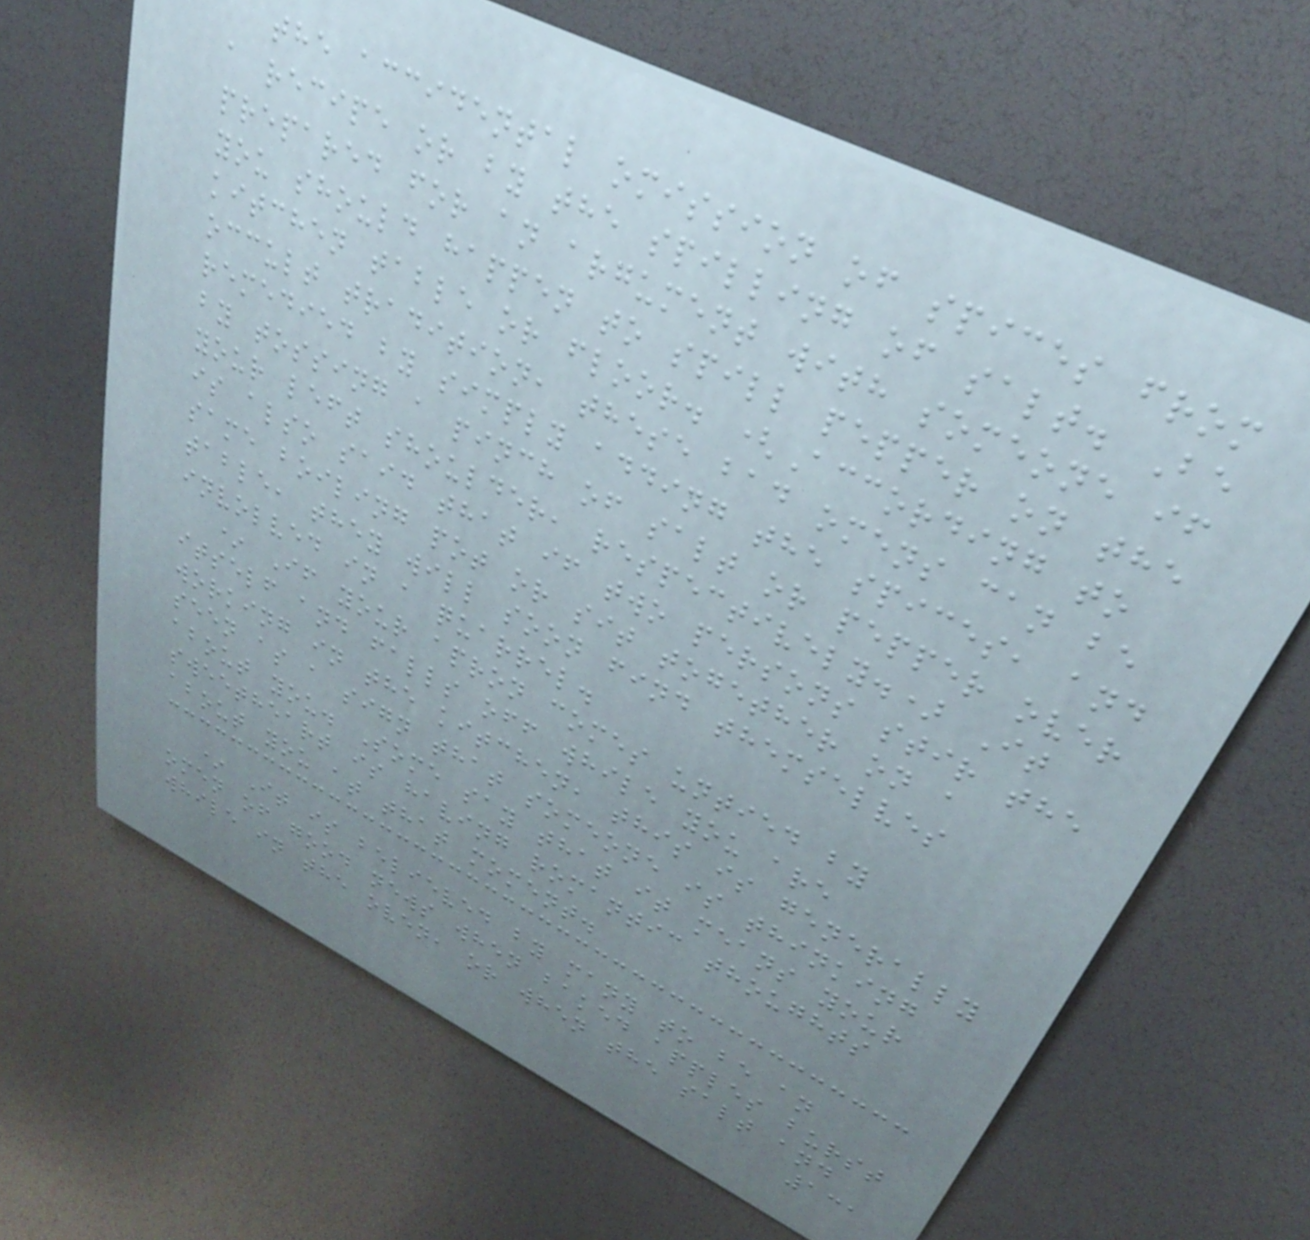the accidental omission of spices from
a recipe or by the spilling of salt. Be
prepared for an argument with someone if
you should happen to spill pepper on the
kitchen table or floor. (According to
occult tradition, these bad omens can be
remedied by simply adding the spices, and
by tossing a pinch of salt or pepper over
your left shoulder, respectively.) It
is also said that if two persons stir the
same boiling pot or sit together on a
table, they will soon find themselves
involved in a quarrel.
* If your apron comes untied by
itself and falls off while you are
working in the kitchen, this is generally
seen as a sign that someone is thinking
about you. Some say that it means your
sweetheart is having romantic thoughts
about you at that moment.
* It is believed by many to be an
omen of good news when baked apples burst
while in the oven, or when the salt and
131
